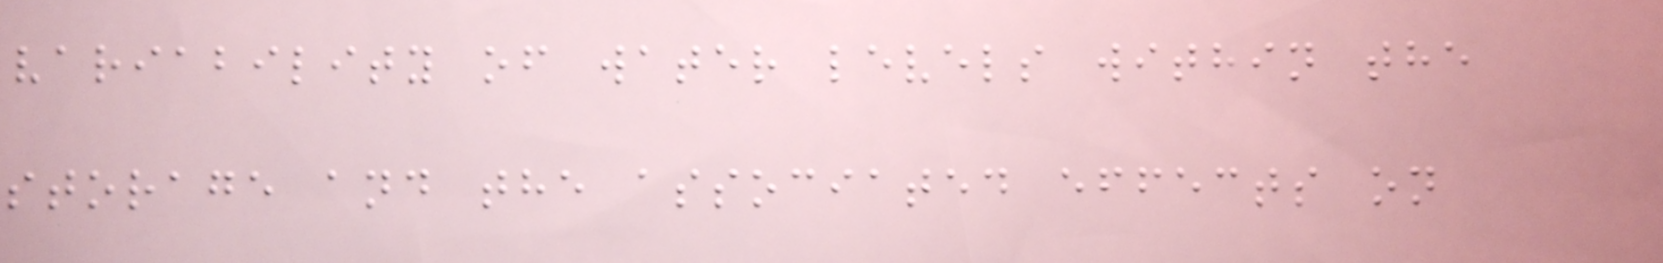variability of water levels within the
storage and the associated effects on
